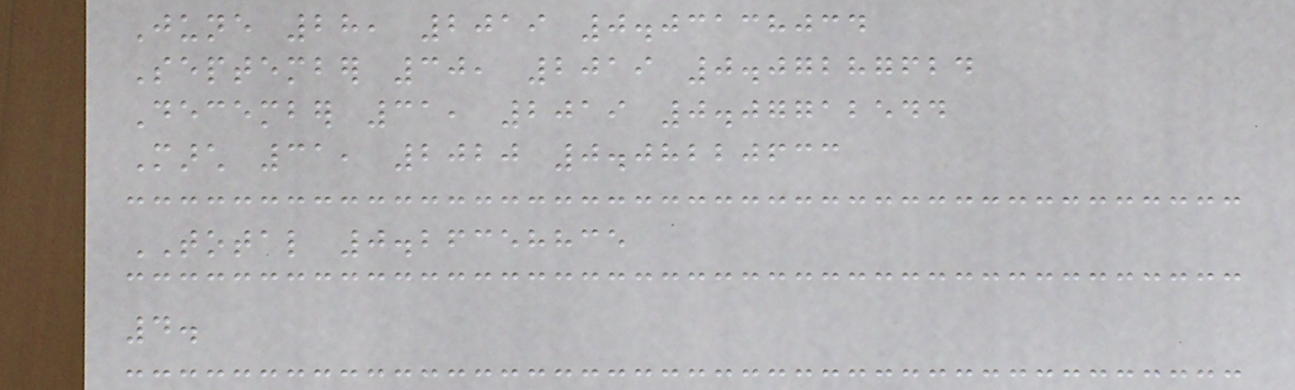June 28, 2019 0.03138034
September 30, 2019 0.07287624
December 31, 2019 0.07712544
March 31, 2020 0.08220633
TOTAL 0.26358835
4.
